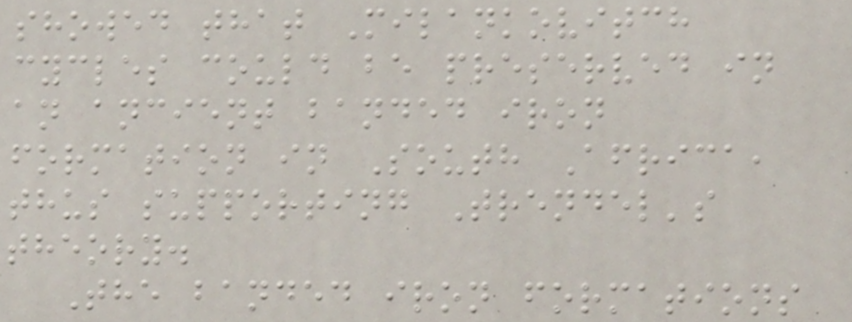showed that Milankovitch
cycles could be preserved in
an ancient banded iron
formation in South Africa,
thus supporting Trendel's
theory.
The banded iron formations
